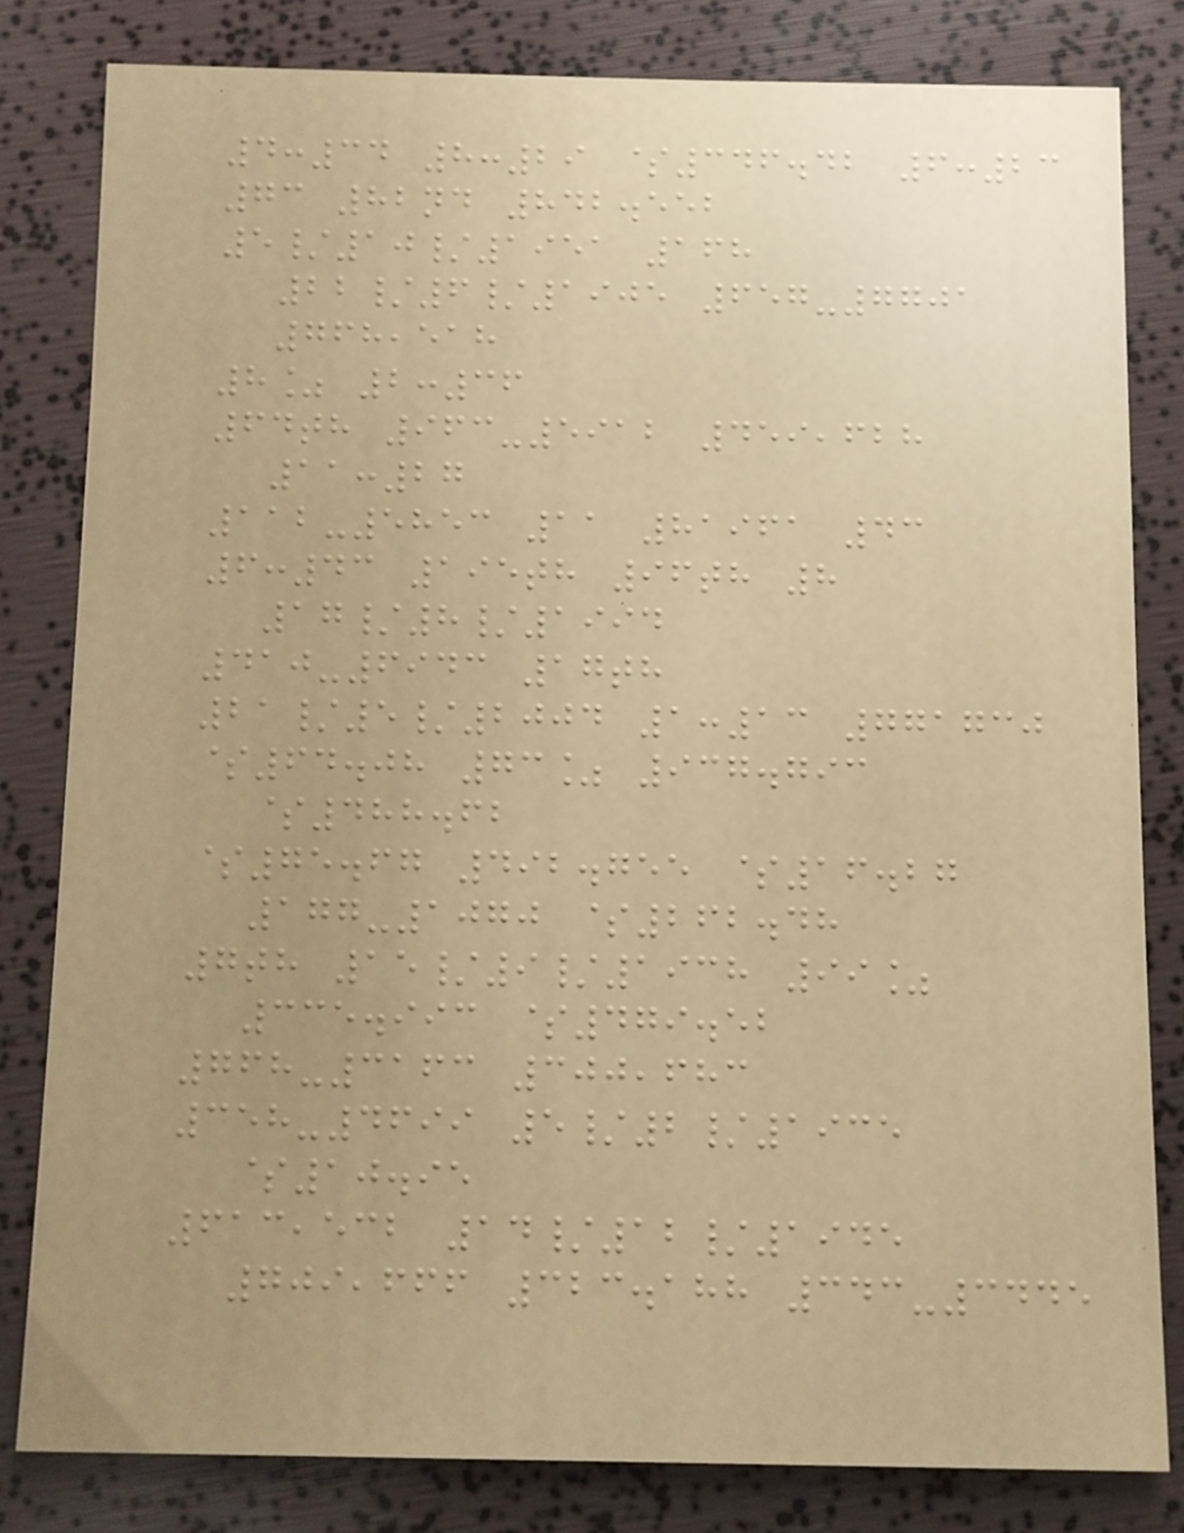4:34 8:29 $346.42 6:23
73 82nd 842.552
5/10/1951 168
22/6/1905 657-7701
768,518
8% 2:36
64th 963-5912 459,628
11:27
112-5853 11 81961 43
6:43 195th 96th 8
17/8/1994
410-6943 17th
21/5/2004 1:13 771730
$64.08 73% 937.793
$488.62
$75.67 492.755 $16.27
177-1070 $262.48
7th 15/9/1938 99%
335.993 $479.52
768-3163 300,683
358-4699 5/2/1935
$10.95
613,532 14/12/1945
709,666 323.188 343-3445
